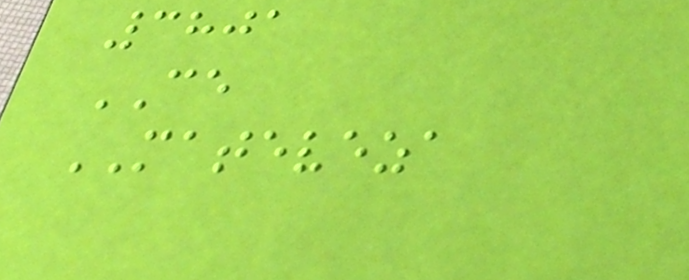3801
CE
MATEVEZA
